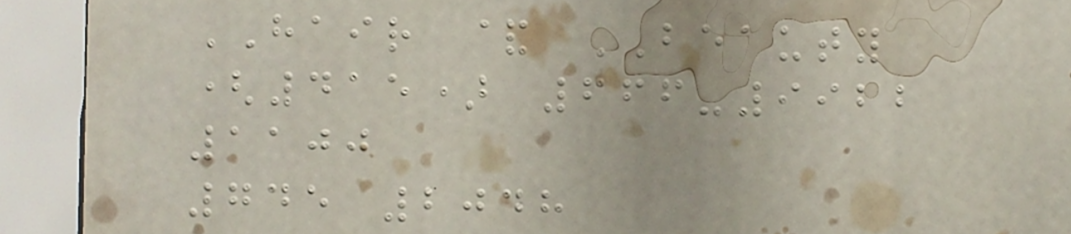HAIR & BEAUTY
(415) 666-9922
1100
745 2048
